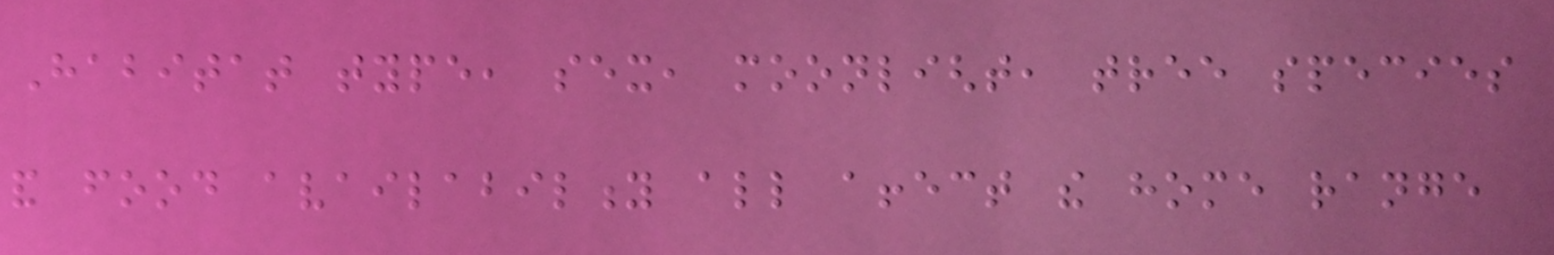Habitat type, sex, moonlight, tree species
and food availability all affect the home range
